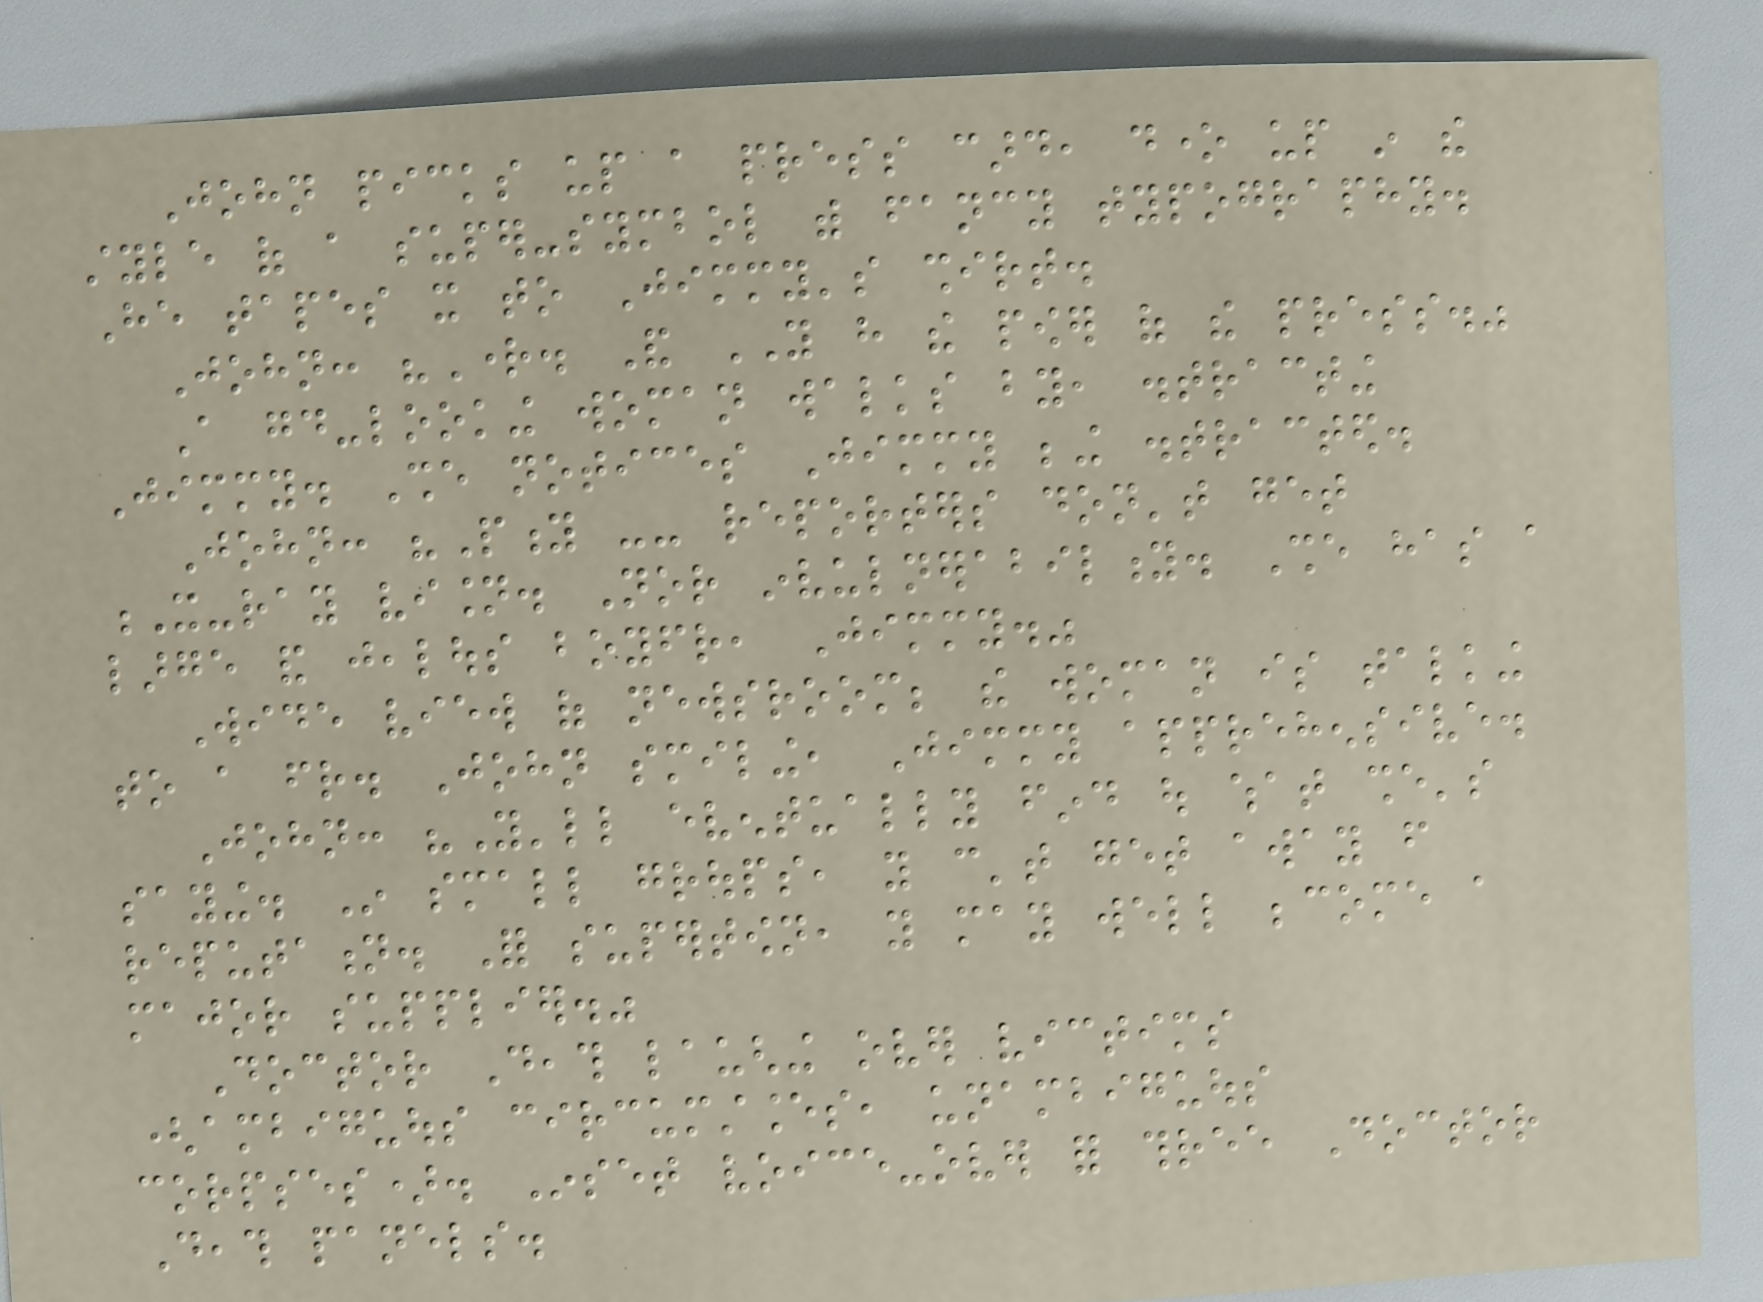John picks up a press card, done up in the
style of a super-symbol with fancy typography.
He tapes it to Jimmy's shirt.
John: "Right. And YOU have the power of the press."
A good-looking woman walks by, distracting
Jimmy. She notices Jimmy being distracted.
John: "Pity -- reporters don't get
X-ray vision. Nor invulnerability. She has a
large and jealous boyfriend, Jimmy."
Wide view of newsroom; the woman is talking
to a friend. John smiling, Jimmy apprehensive.
John: "You'll eventually find out what she's
saying. In small groups, you can't get away from
reputation. For supertown, you may well become a
major supplier."
Doctor Death laughing over victims
(ambiguous circumstances, unambiguous
corpses). Inset voice-over for three Doctor
Death panels.
